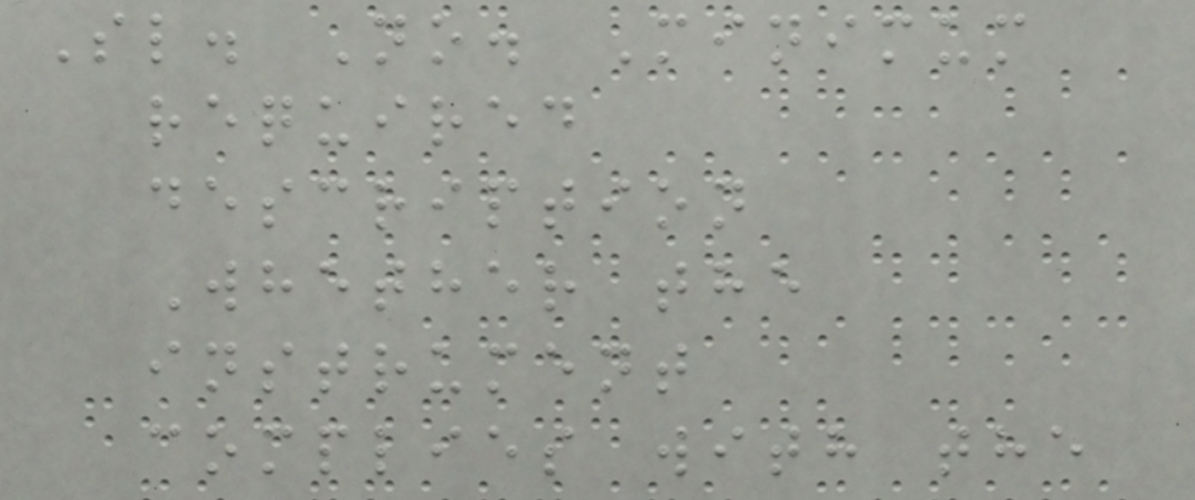Sl. No. Minimum
required
description
Whether the
instrument
complies with the
